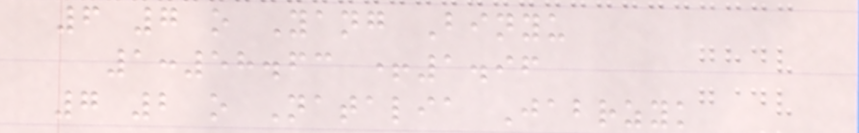6 7 o Yang Binyu
1:58.63 +1.96
7 2 o Natalia Jabrzyk
